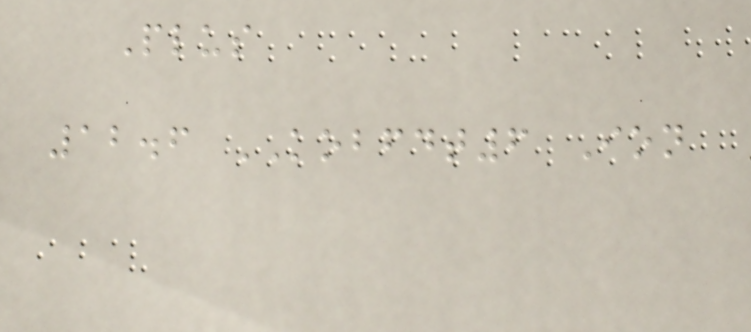Plus
12.6 KOBFDT6 Ion
